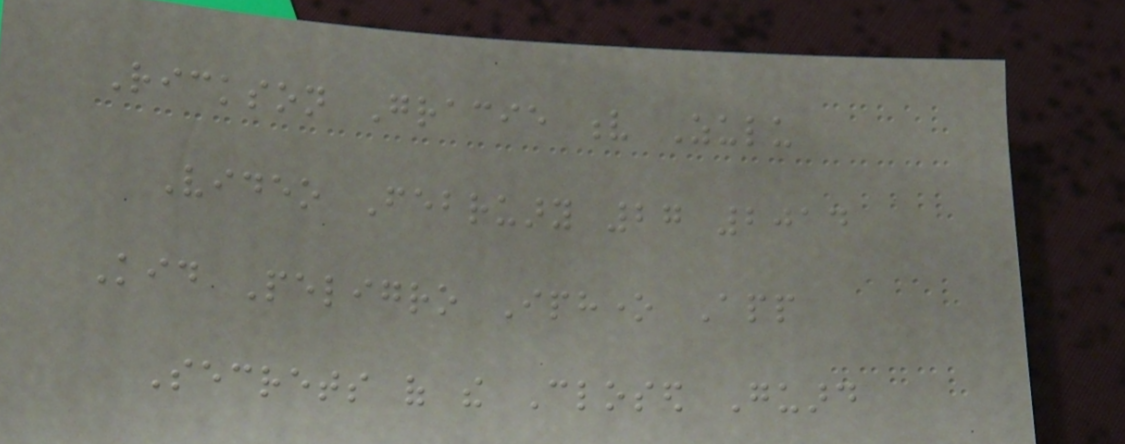Rickson Gracie v Zulu
Video February 27 2014
Kid Peligro Iphone App
Secrets of the Closed Guard
